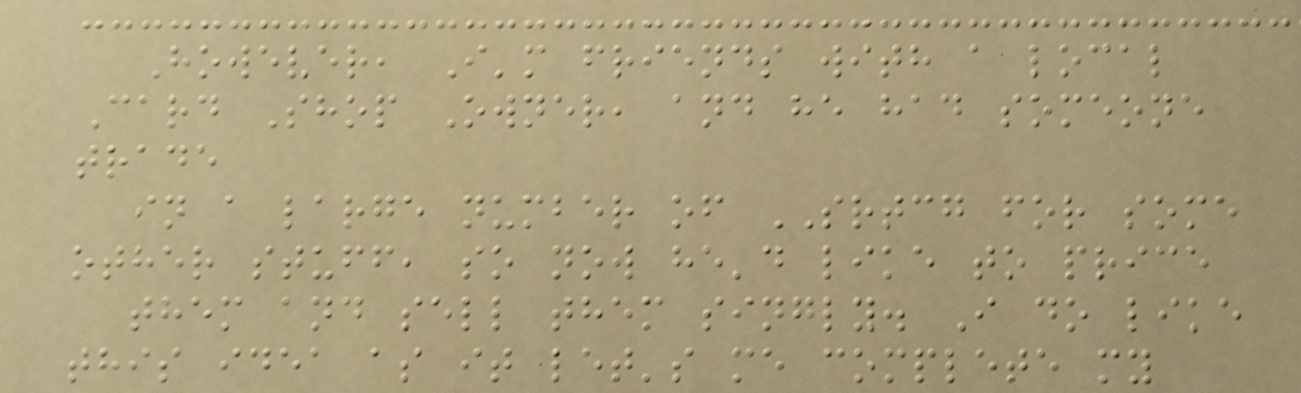However, I'm friends with a local
Card Shop Owner, and he had someone
trade
in a large number of SRTCG for some
other stuff, so now he'd like to price
them and sell them singly. I do like
this idea as it let's me complete my
